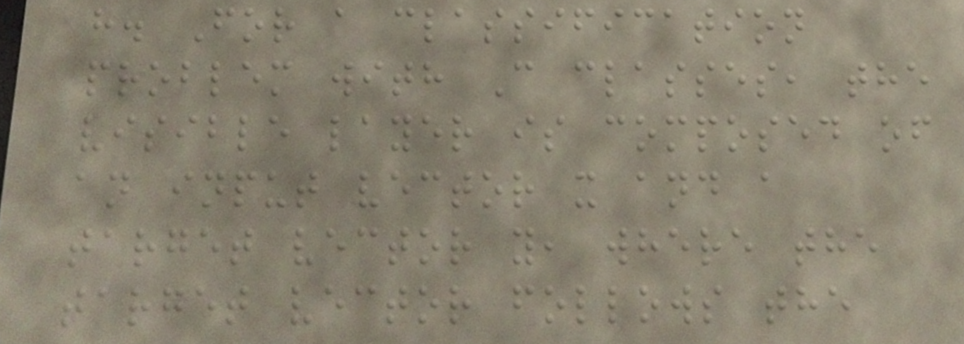h. For a classification
problem with C classes, the
visible layer is composed of
an input vector x and a
target vector y, where the
target vector follows the
